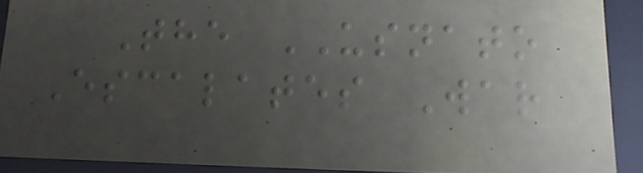The USNATO
Escalates War
